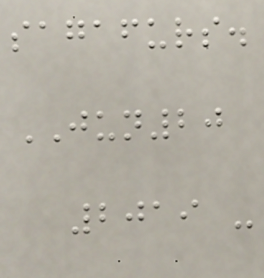sagafurs.
JUN20
2019 -
